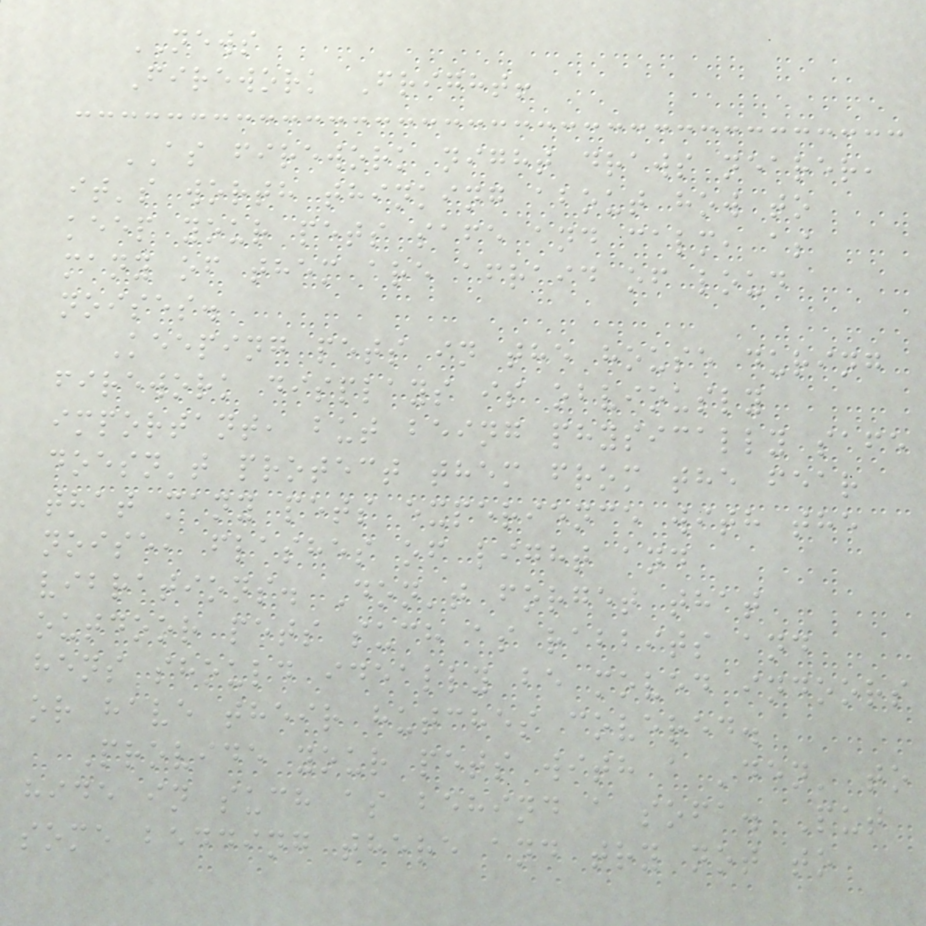NEWS
Firework Fright!
AS firework night draws nearer,
it's worth thinking about how to
keep your pets safe and calm, as
many of them are afraid of loud
noises.
Keeping pets in the house during
firework displays is obviously
important, but being physically safe
doesn't protect them from the fear
that many pets experience with the
noise, flashes of light and
vibrations. Don't forget that
outdoor pets such as rabbits and
hens should ideally be moved indoors
or have their hutches covered.
Provide your pets with a 'den' to
hide in such as behind a sofa. Put
some bedding there and try not to
